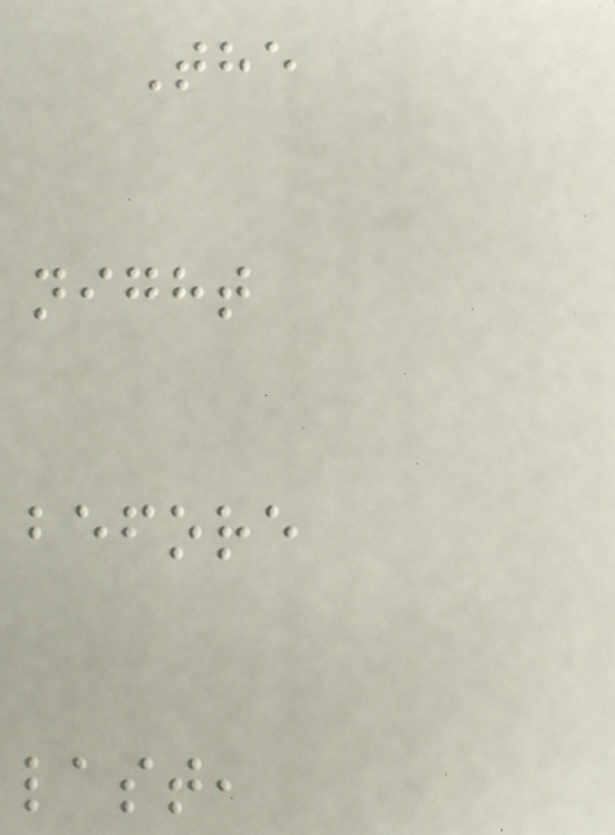The
night
before
last,
